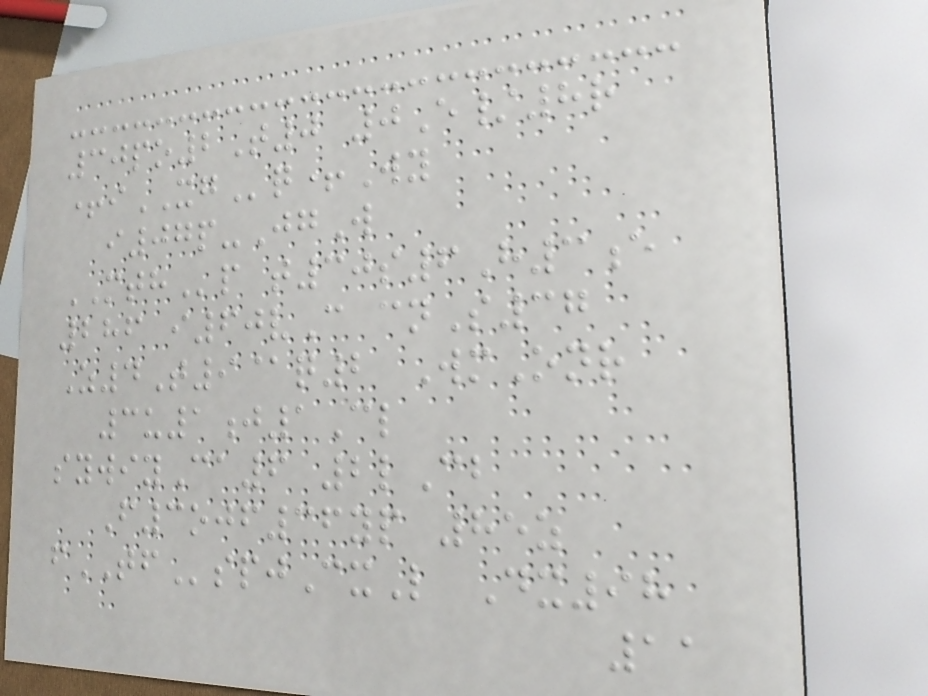30po2T0 0E/8r
+iXGq+Wy
i07p-JgW
MTHp t30s6H3e
286 i60vC cnS37
Z4T9@q2 WmOnr
3u1j1Cl
sywiyCa6 2lCb
F3ojf36yp 85z
fTFspjCxL Dx98
11
